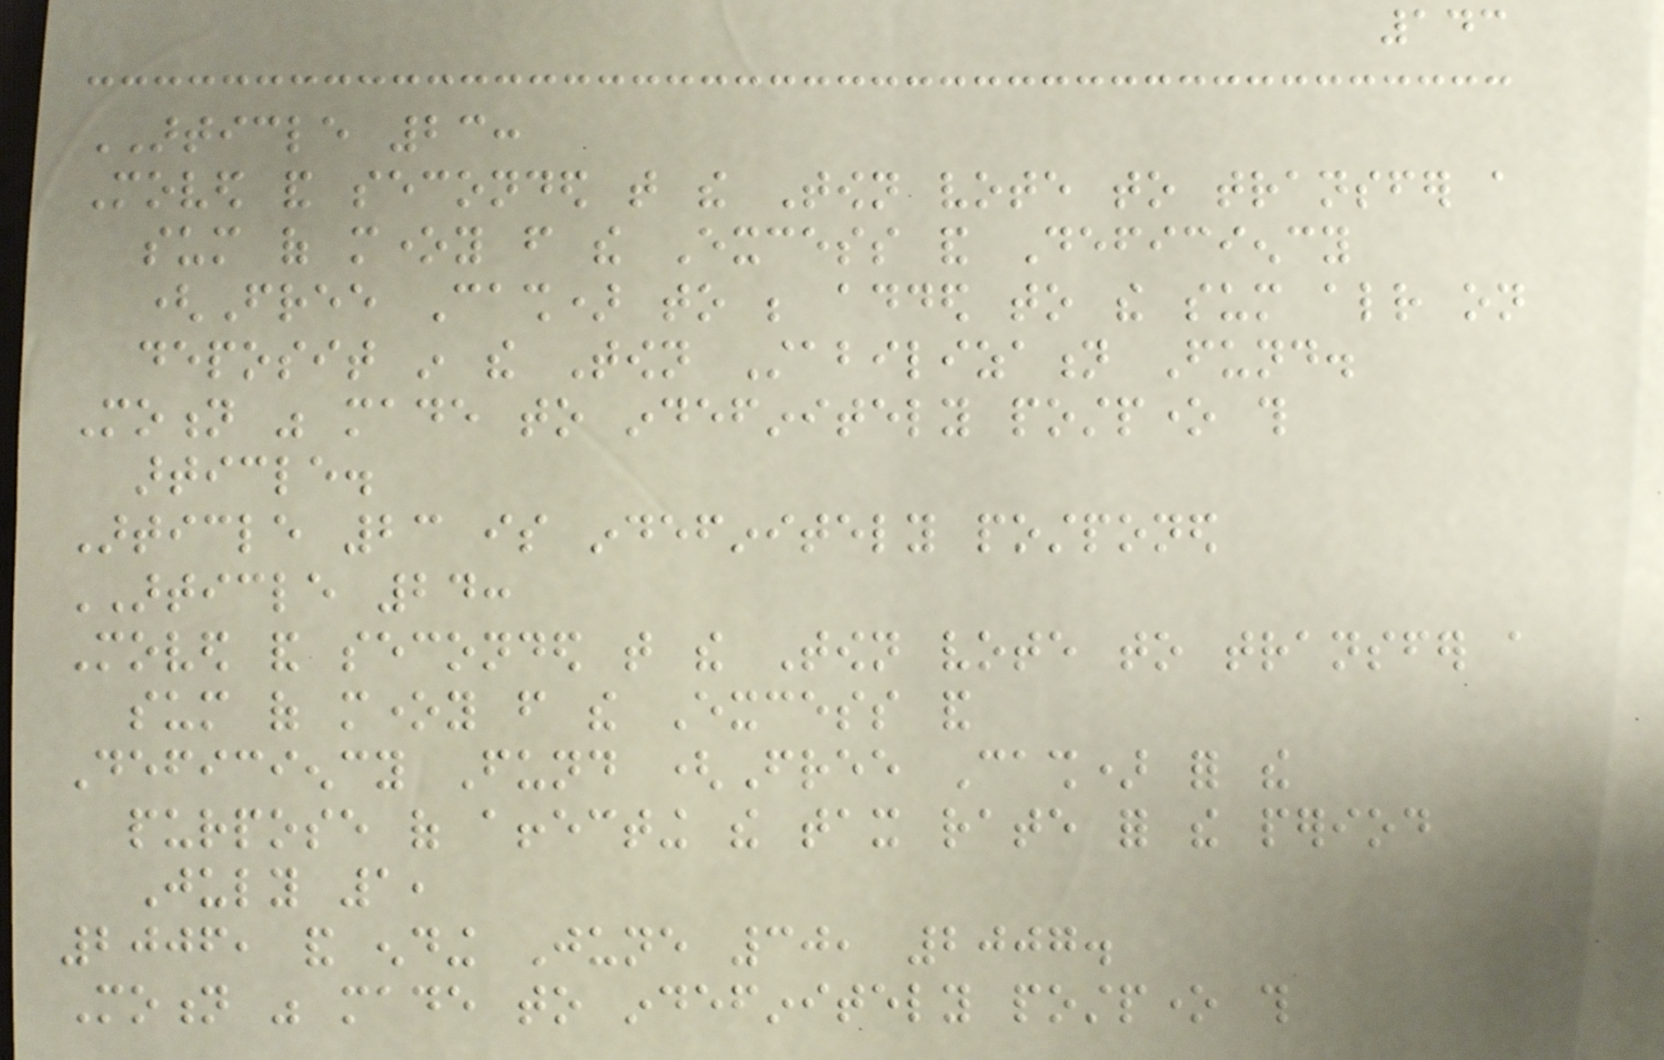143
ARTICLE 23:
Moved and seconded that the Town vote to transfer a
sum of money from the Excess and Deficiency
(Free Cash) to be added to the sum already on
deposit in the Town Stabilization Fund.
Motion was made to indefinitely postpone this
article.
Article 23 is indefinitely postponed
ARTICLE 24:
Moved and seconded that the Town vote to transfer a
sum of money from the Excess and
Deficiency Fund (Free Cash) for the
purpose of affecting the tax rate for the period
July 1,
2006, and ending June 30, 2007.
Motion was made to indefinitely postpone this
